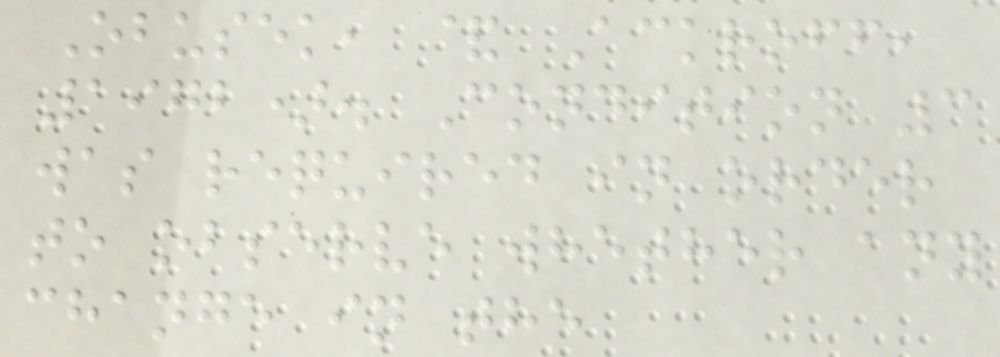Obusek, & Ackroff,
1972). Condition 3
was required in order
to observe whether any
change in the
